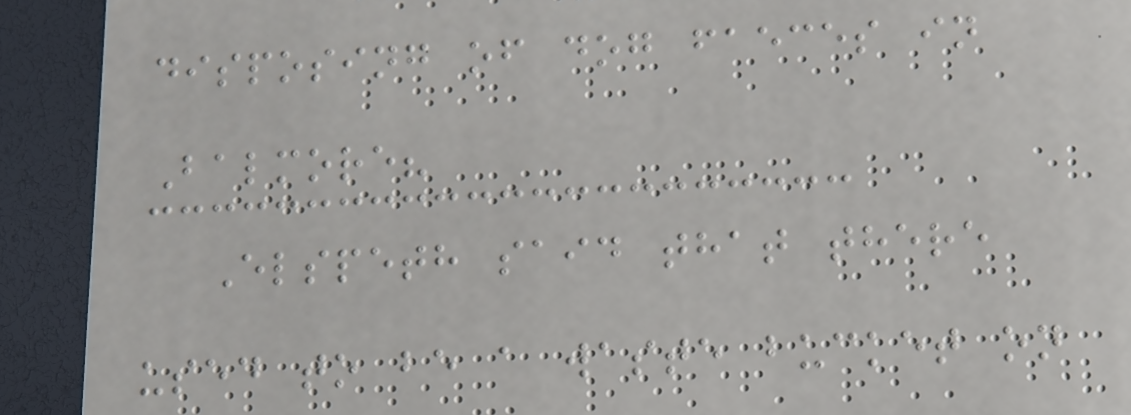disposing of dog faeces in
Balmore?
Elspeth said that there
used to be a waste bucket on
